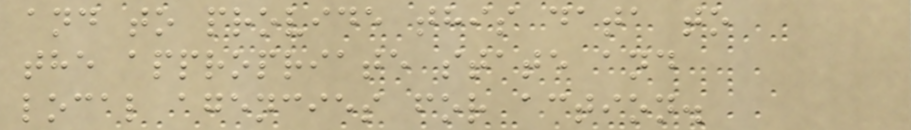and to provide this data to
the appropriate state and
local agencies for action.
